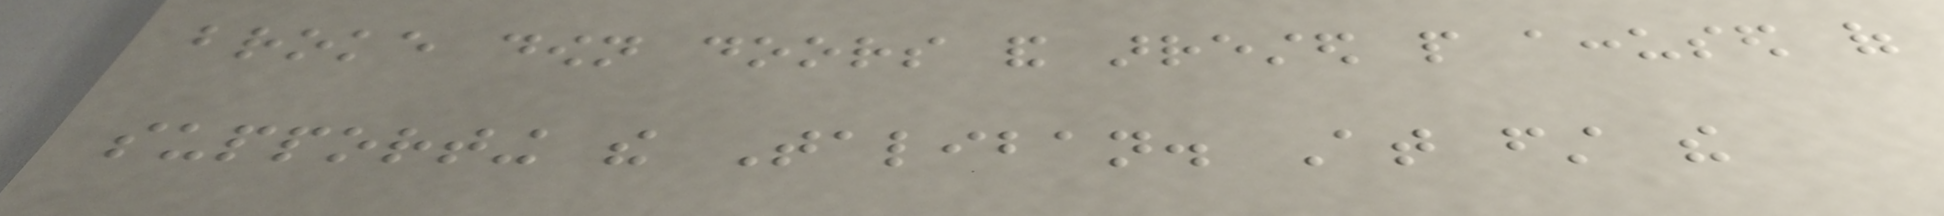broke down doors and arrested people accused of
supporting the Taliban. At first the
